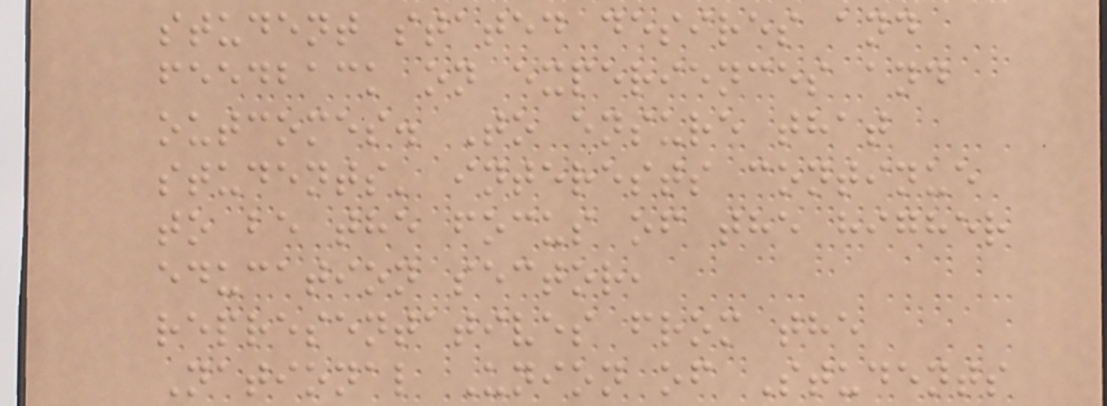student stated desires and
feedback on experiences and
outcomes. To ensure that
students' interests continue
to be the focus of the higher
education sector,
representatives from the
National Union of Students
